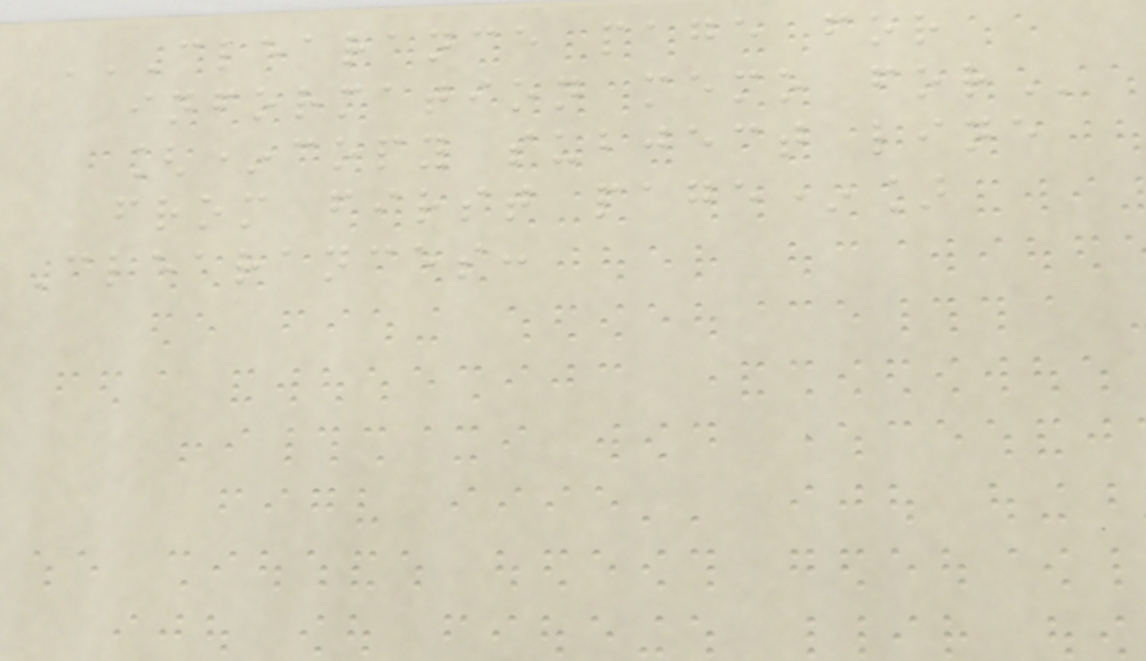CLEARANCE PAGE FOR
INFORMATION MEMO FOR
[*copy subject line
from first page*]
Clearances:
